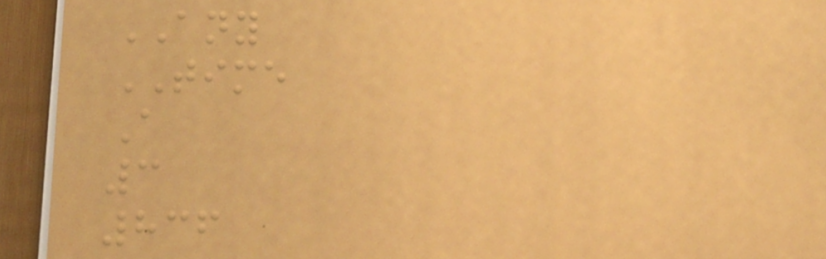ANY
TIME
A
3
836
